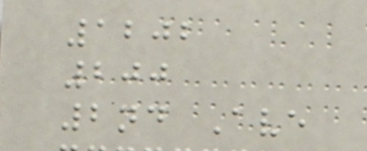1202
200
2nd Ave
